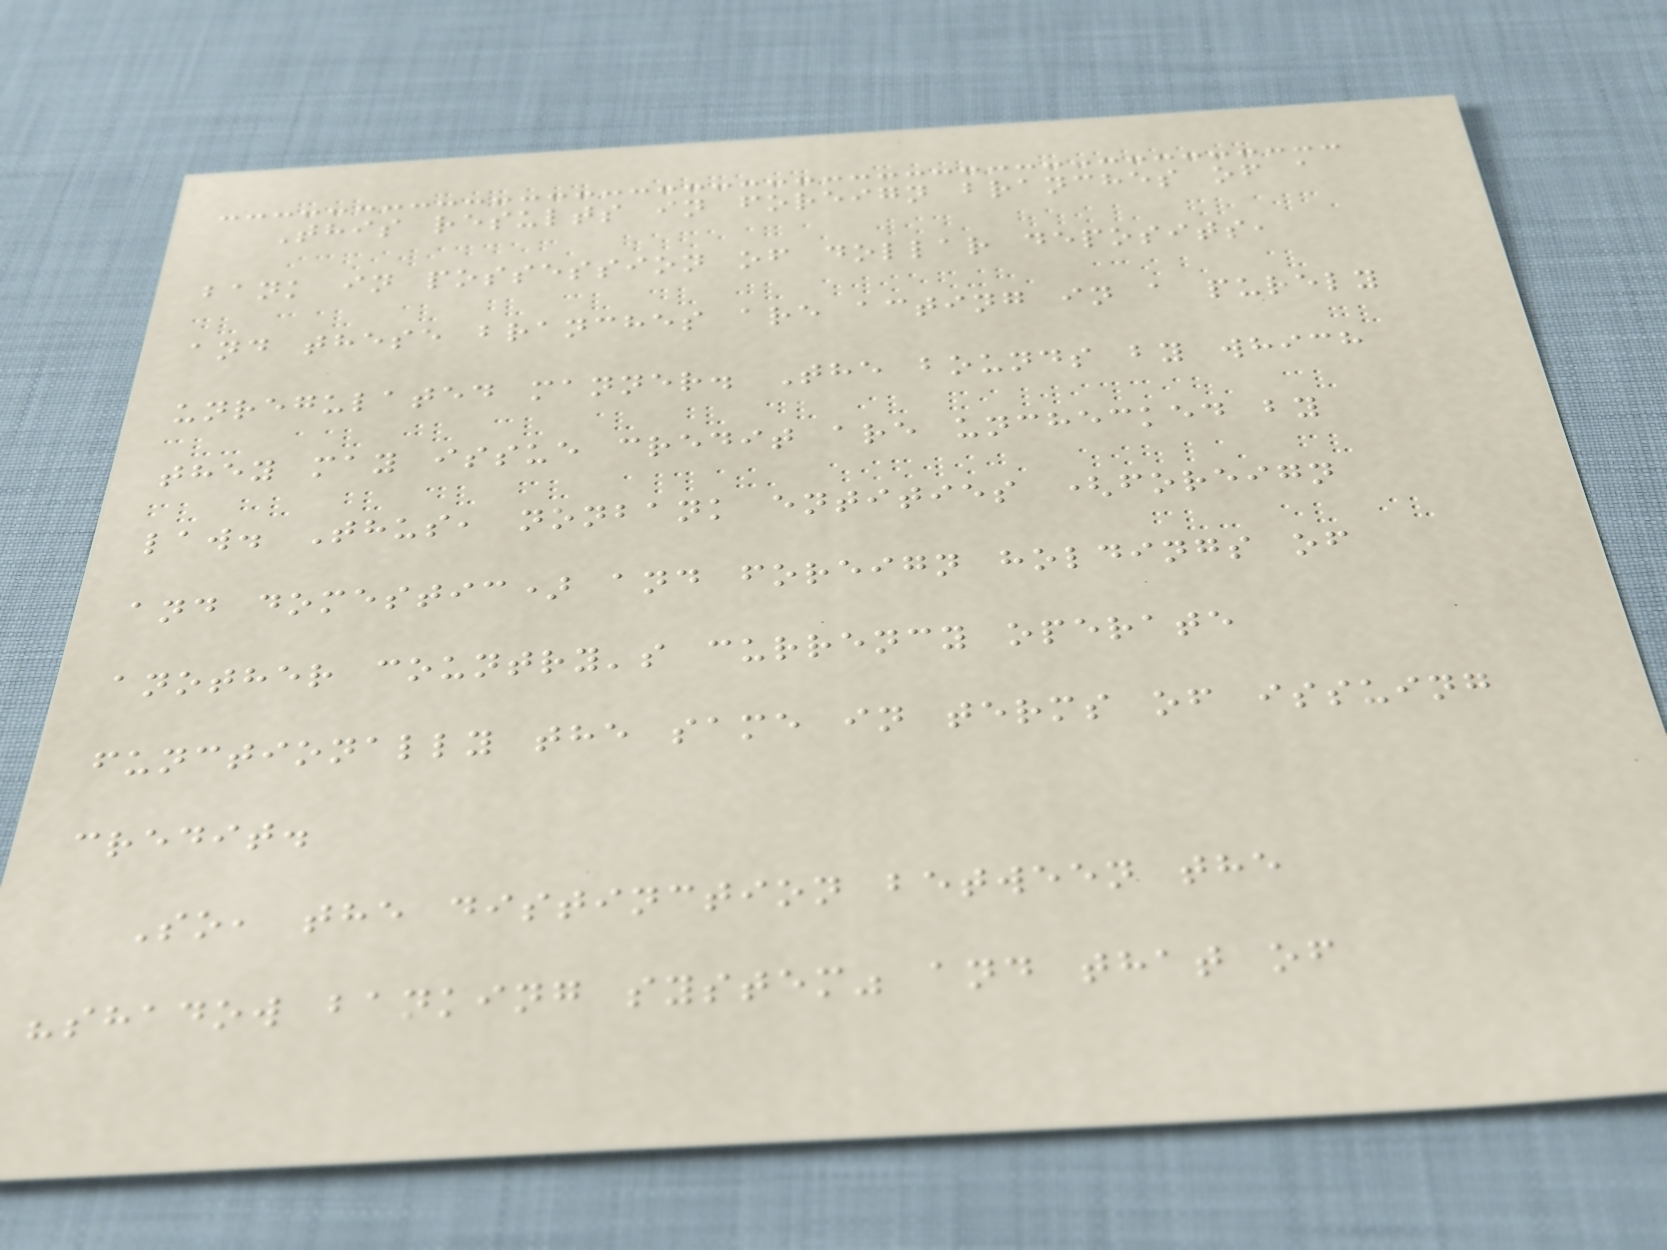This results in foreign branches of a
bank in possession of dollar deposits,
and these branches are acting in a purely
unregulated manner. The bounds by which
they may issue credit are unchecked by
law. Thus, nonbank entities (foreign
and domestic) and foreign holdings of
another country's currency operate
functionally the same in terms of issuing
credit.
So, the distinction between the
"shadow banking system" and that of
